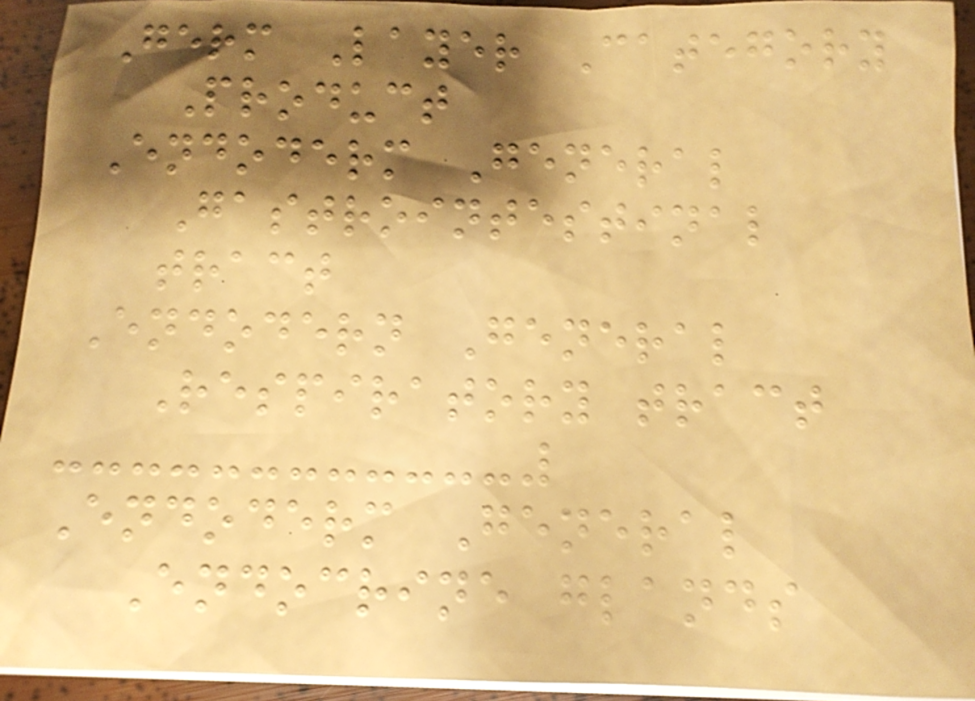Germ Layer Category
Product
Endoderm General
Gastrointestinal
tract
Endodern General
Respiratory tract
Endoderm General
Endocrine glands
